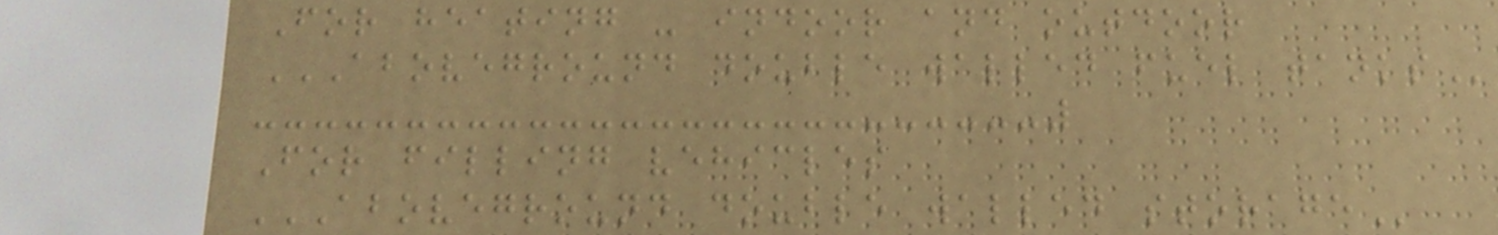For heating - indoor and outdoor
ABOVEGROUND DOUBLE WALLED FUEL TANKS
For filling vehicles
ABOVEGROUND DOUBLE WALLED STORAGE
